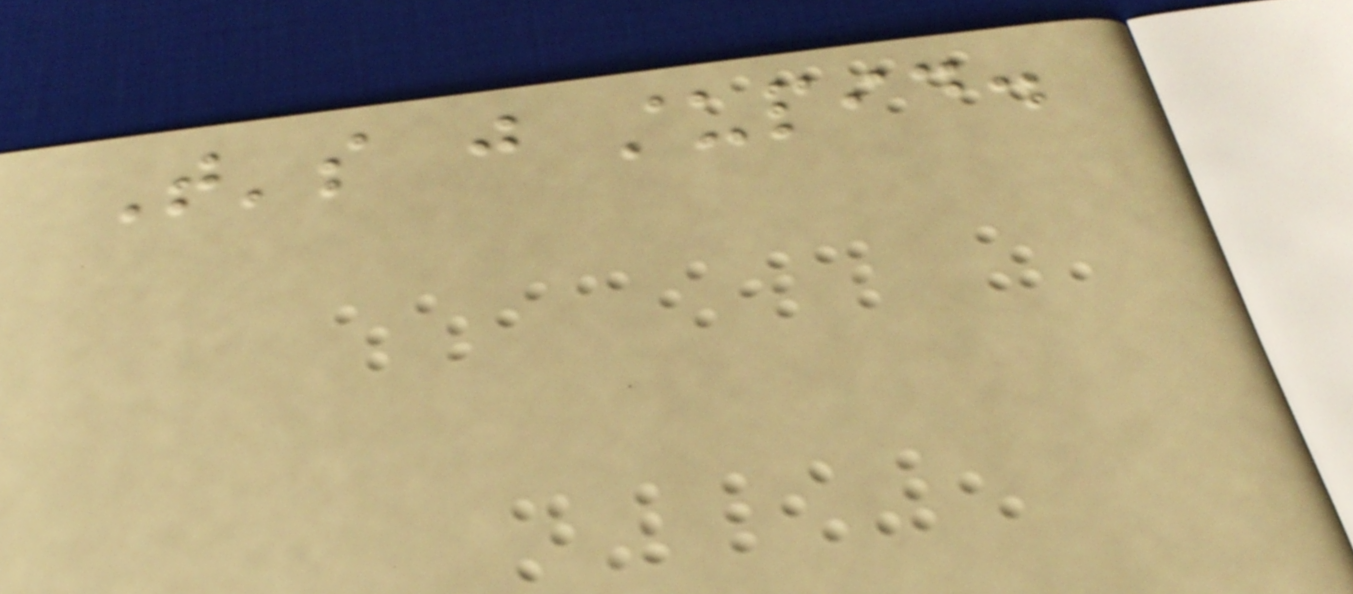That's just stupid.
